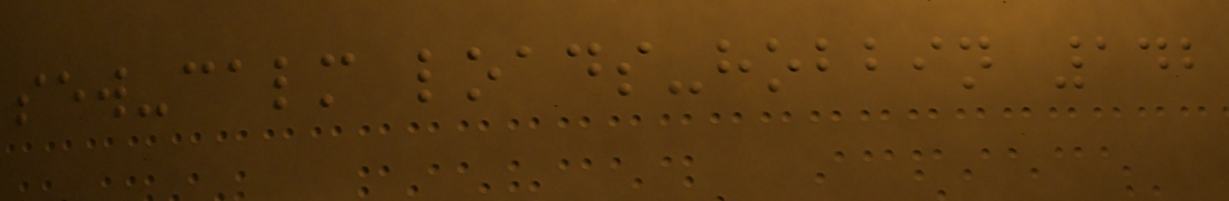sew-calm loads-hobbin 142
